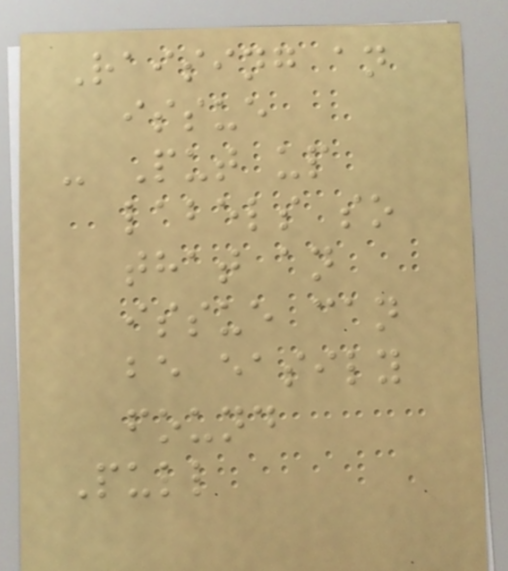Raising an
issue
- Put up
labels so
that an
issue can
be easily
found
Pull
